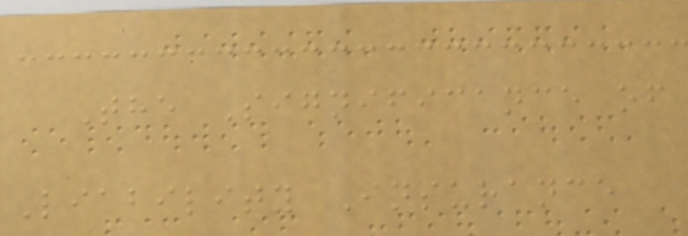The Significance of
Liability Insurance
